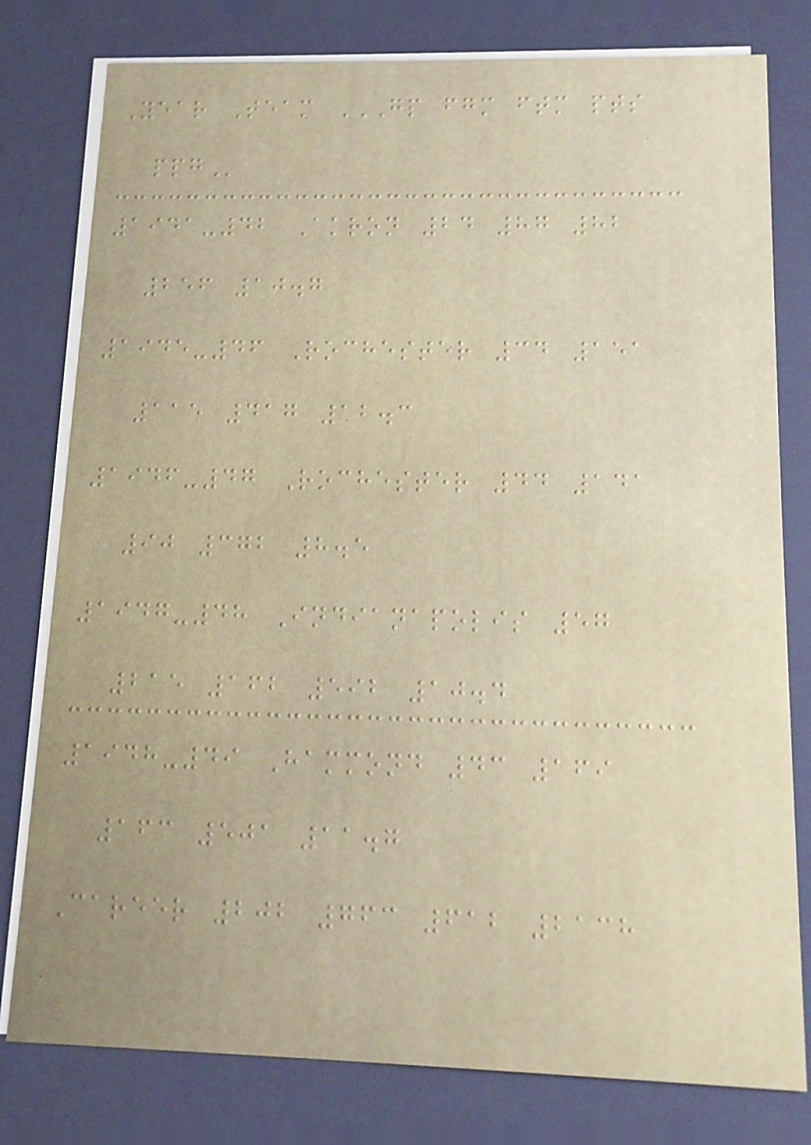Year Team GP FGM FTM PTS
PPG
1941-42 Akron 24 87 82
256 10.7
1945-46 Rochester 34 151
115 417 12.3
1946-47 Rochester 44 141
90 372 8.5
1947-48 Indianapolis 57
215 162 592 10.4
1948-49 Hammond 43 169
163 501 11.7
Career 202 763 612 2138
